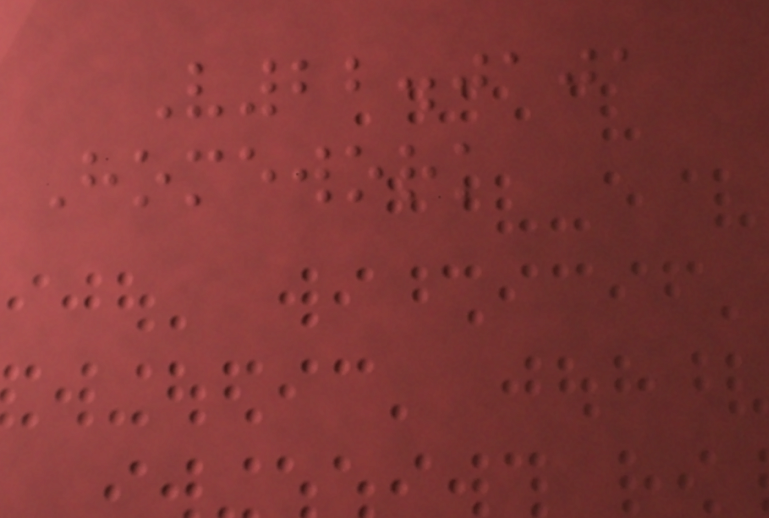V22.0101
Homework
